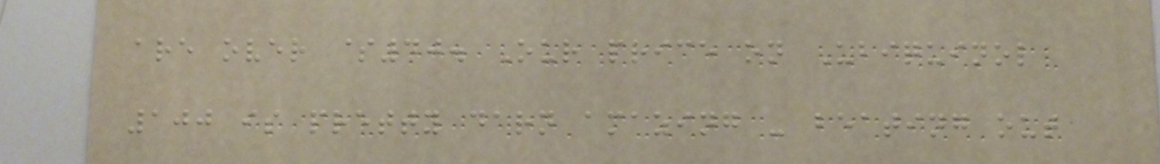are over $40. Our price on Ubiquinol
100 is pretty darn amazing - beating out
